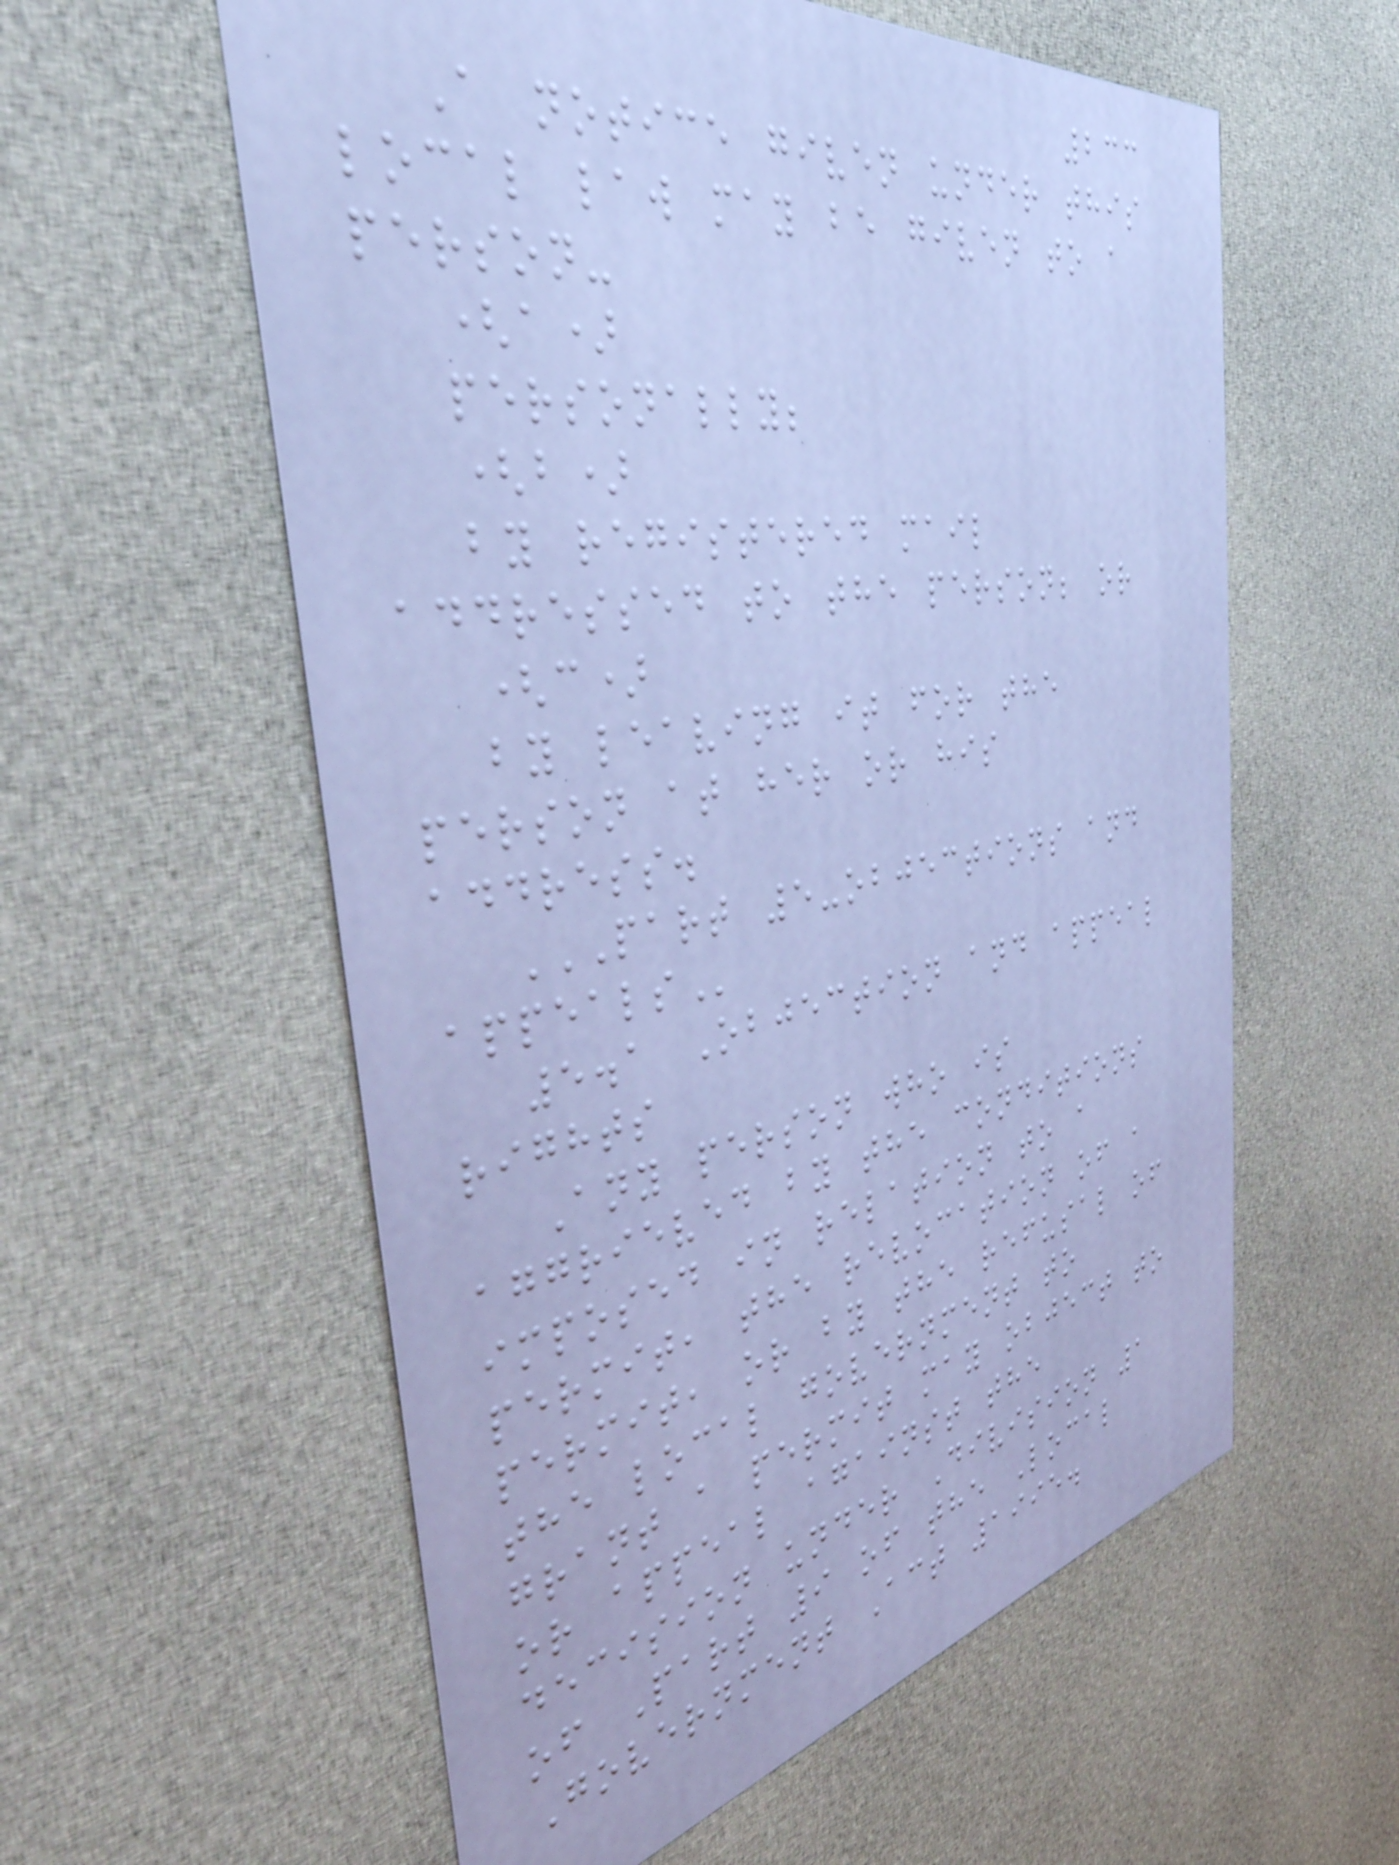233
A notice given under this
local law may be given to a
person-
(a)
personally;
(b)
by registered mail
addressed to the person; or
(c)
by leaving it for the
person at her or his
address.
PART 5-OBJECTIONS AND
APPEALS
5.1 Objection and appeal
rights
Any person who is
aggrieved by the conditions
imposed in relation to a
permit, the revocation of a
permit, or by the refusal of
the local government to
grant a permit may object to
or appeal against the
decision under Division 1
of Part 9 of the Local
Government Act 1995.
